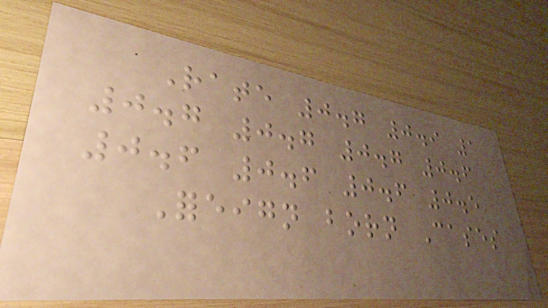Rate 0.7 0.9 1
0.7 0.7 0.7 0.6
0.6 0.6 0.6 0.5
Foreign born Cases
